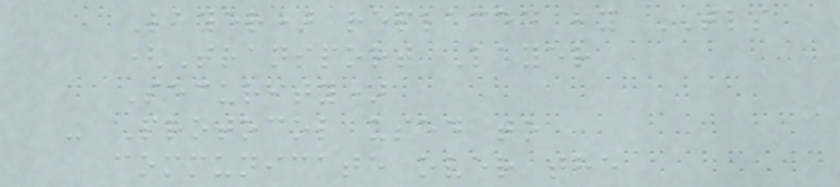Layer) replaced by TLS
(Transport Layer
Security)
- Protocol used to
communicate over the
